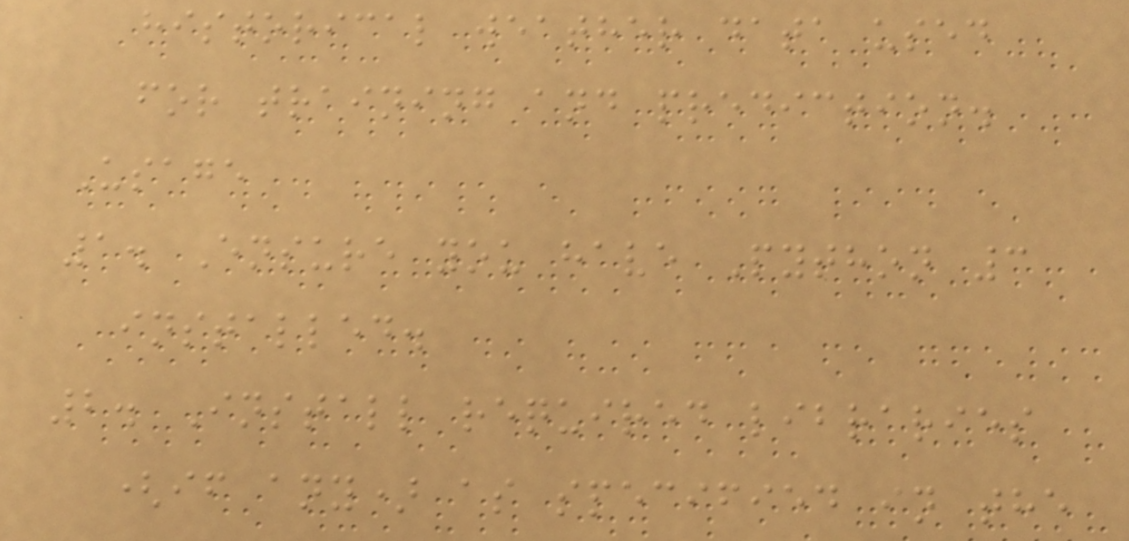historical weather data used
for training and prediction.
Usage
1. Ensure you have Python 3
installed.
2. Install required libraries
(if any) as specified in the
